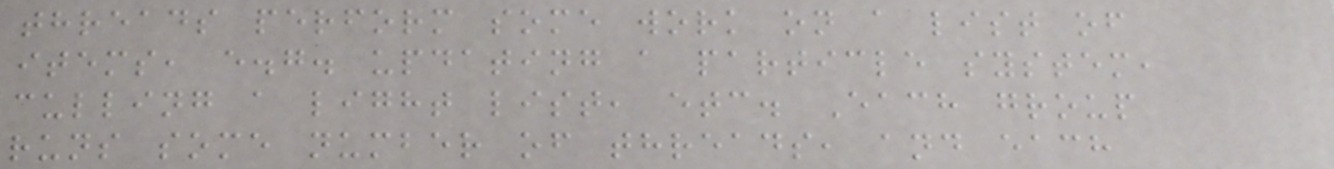threads perform some work on a list of
items, e.g. updating a particle system,
culling a light list, etc. Each group
runs some number of threads, and each
